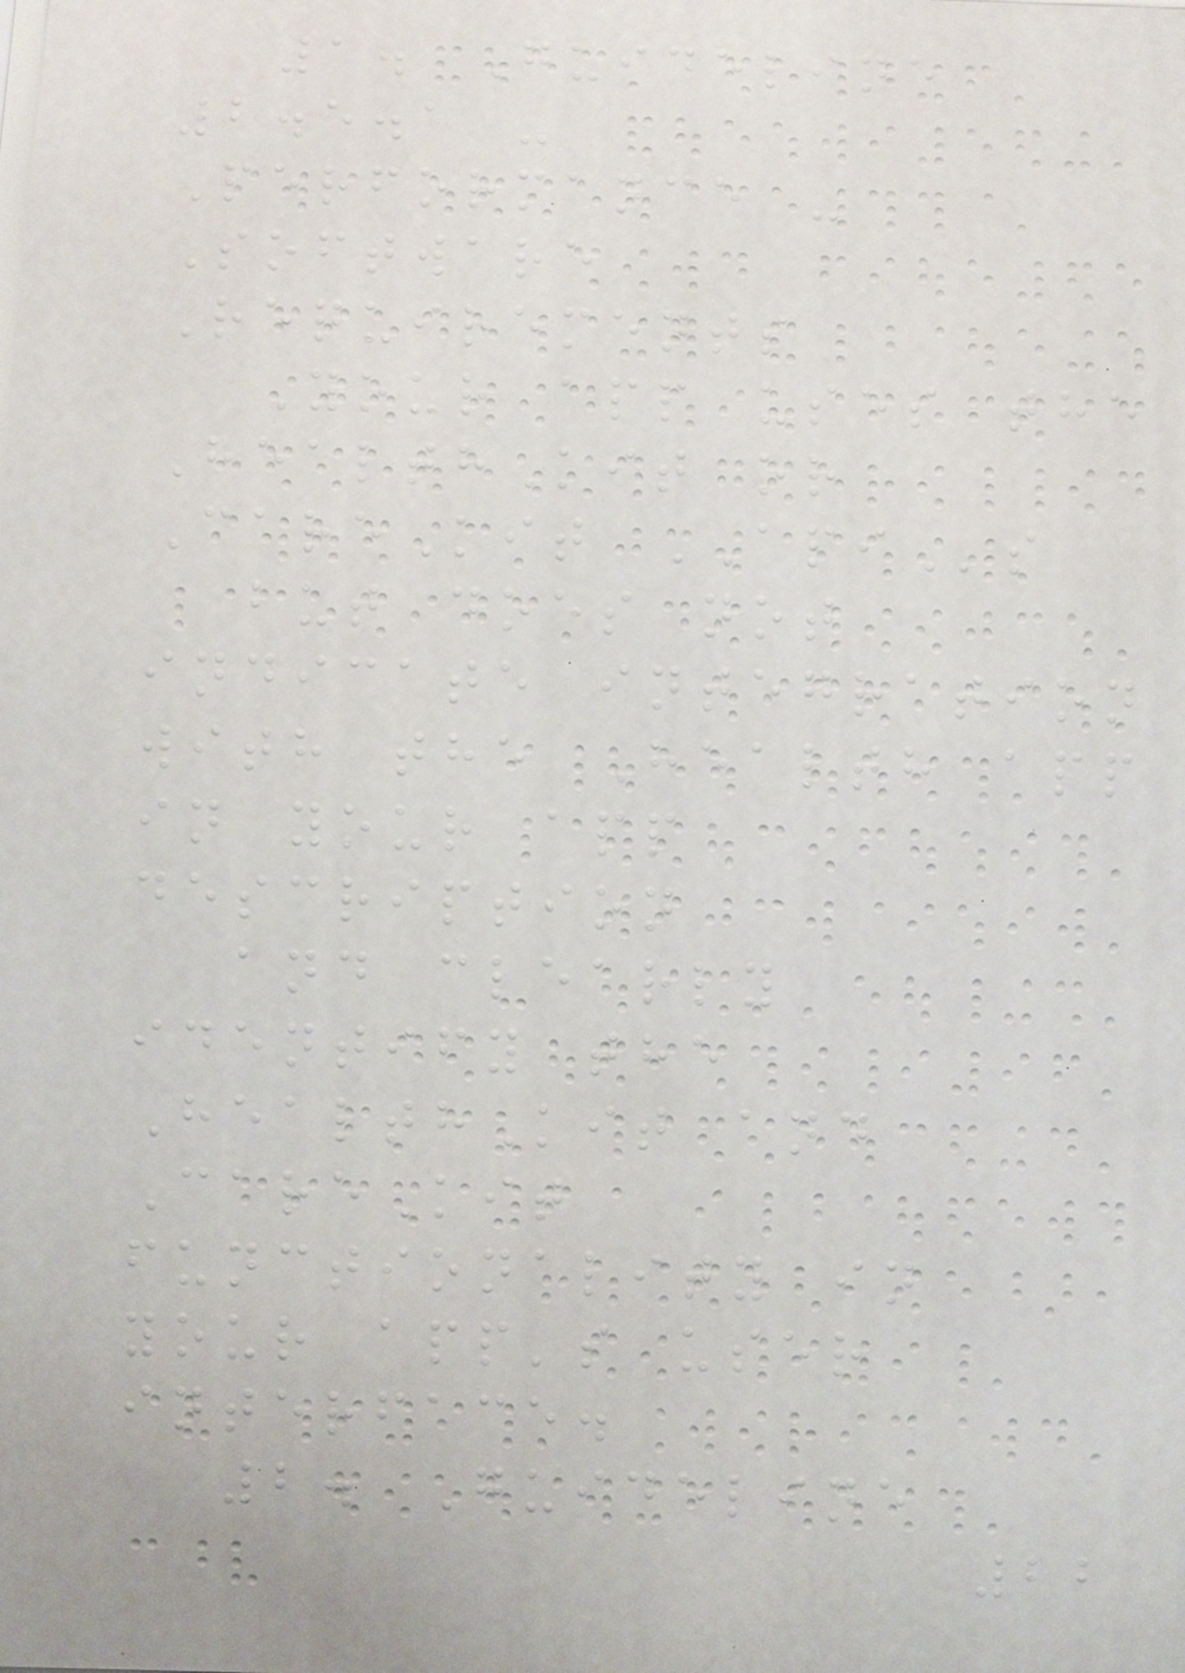1. Guideline
2.5.1 -
Performance -
Software
Requirements
Your app uses the
HealthKit or
CareKit APIs
but does not
indicate integration
with the Health app
in your app
description
and clearly
identify the
HealthKit and
CareKit
functionality in
your app's user
interface.
2. Guideline
22
